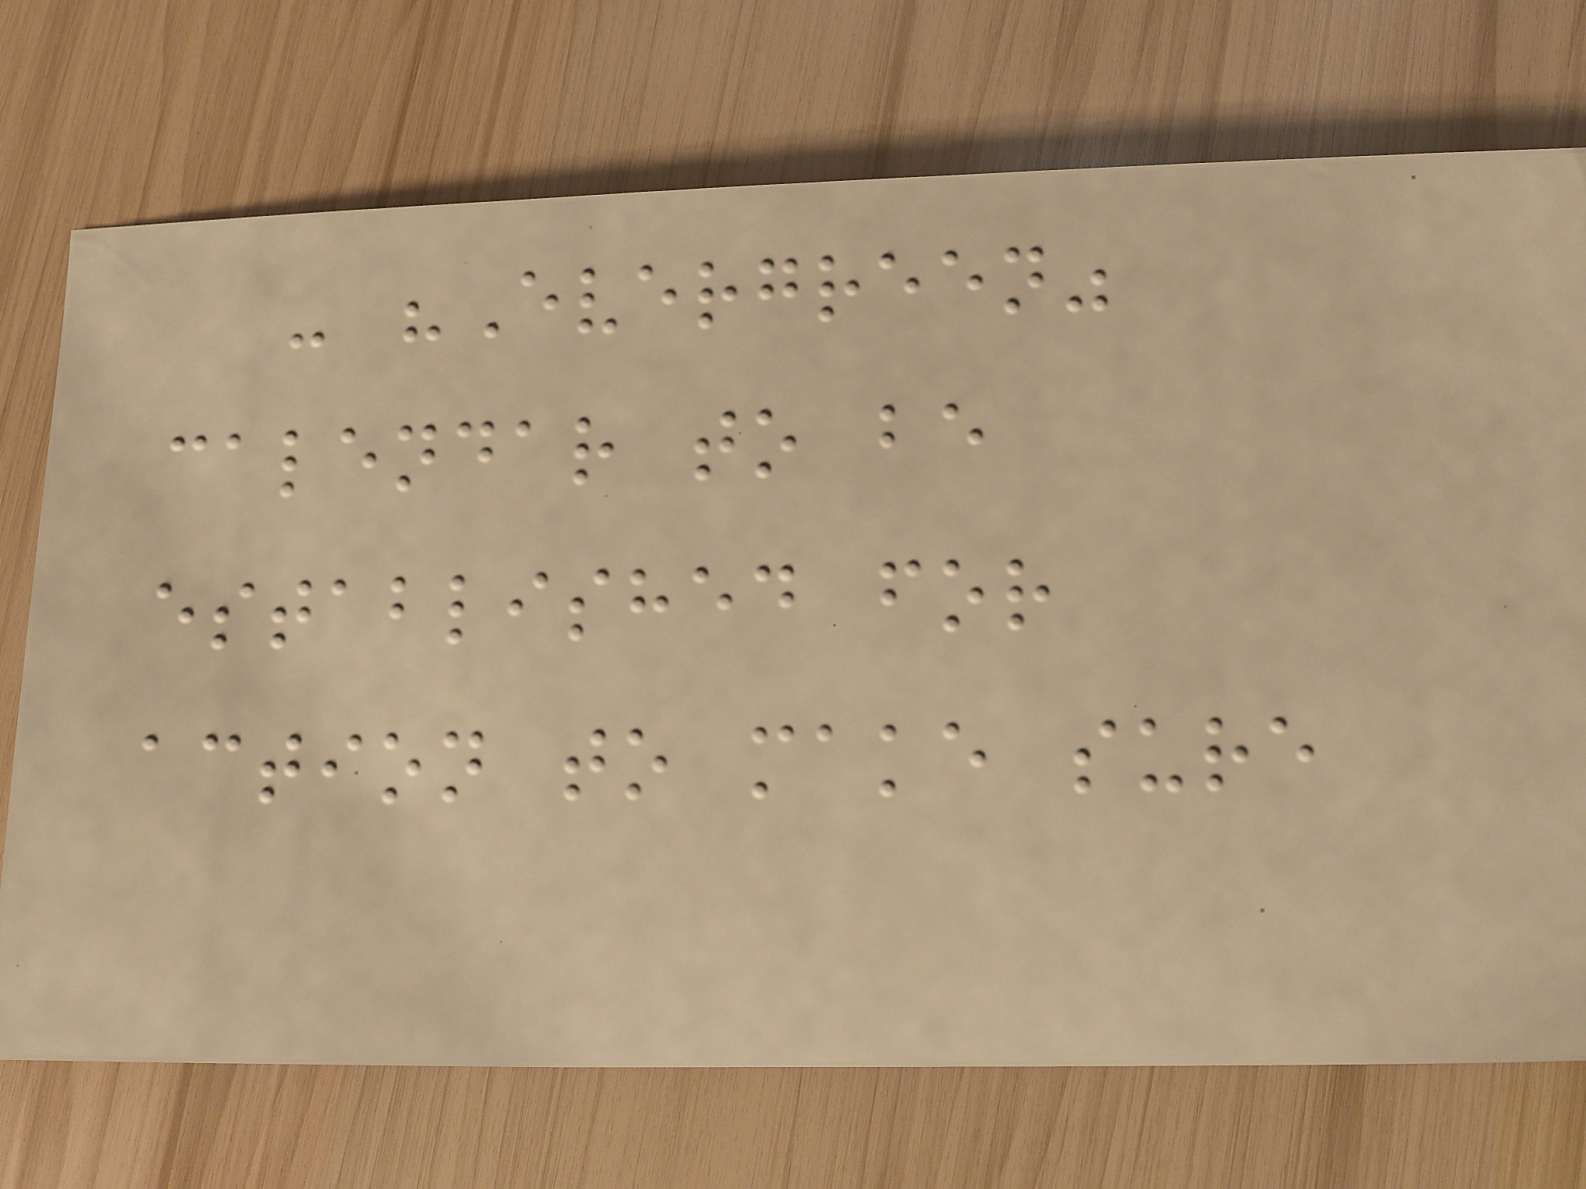- "Evergreen"
calendar to be
established for
action to make sure
